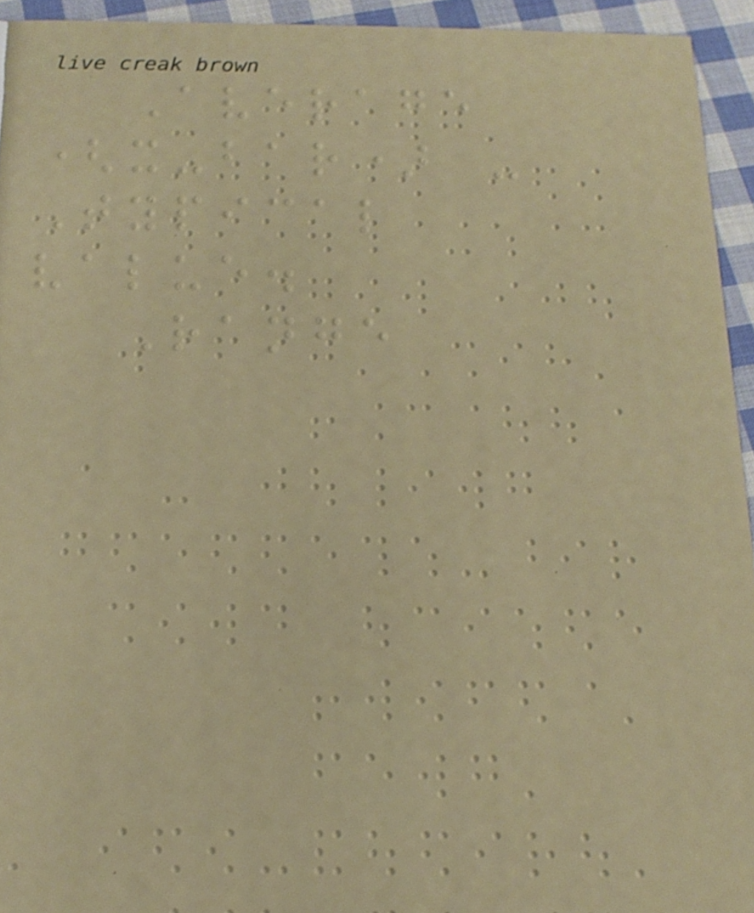Average
(x-bar) -
Typical
value.
Range
